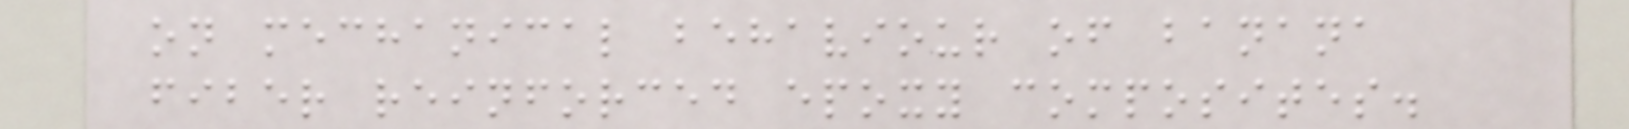on mechanical behaviour of banana
fiber reinforced epoxy composites.
